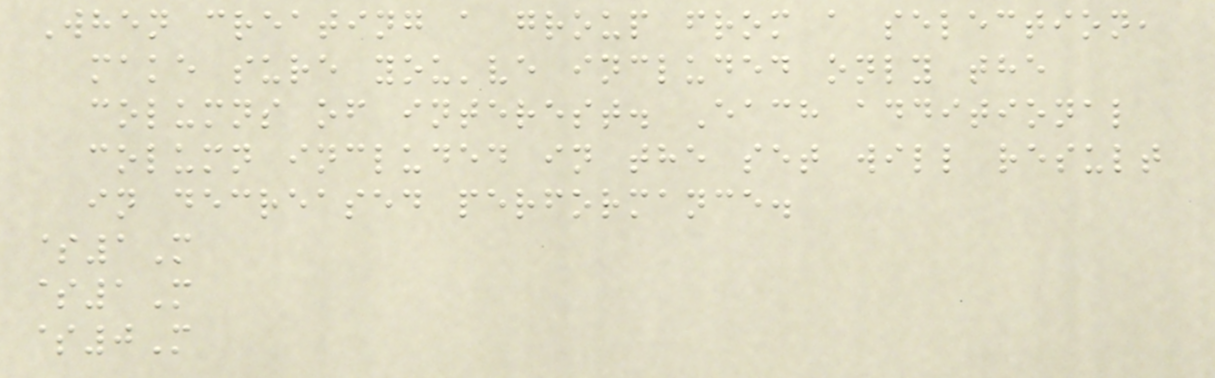When creating a group from a selection,
make sure you've included only the
columns of interest. Each additional
column included in the set will result
in decreased performance.
$1M
$1M
$0M
